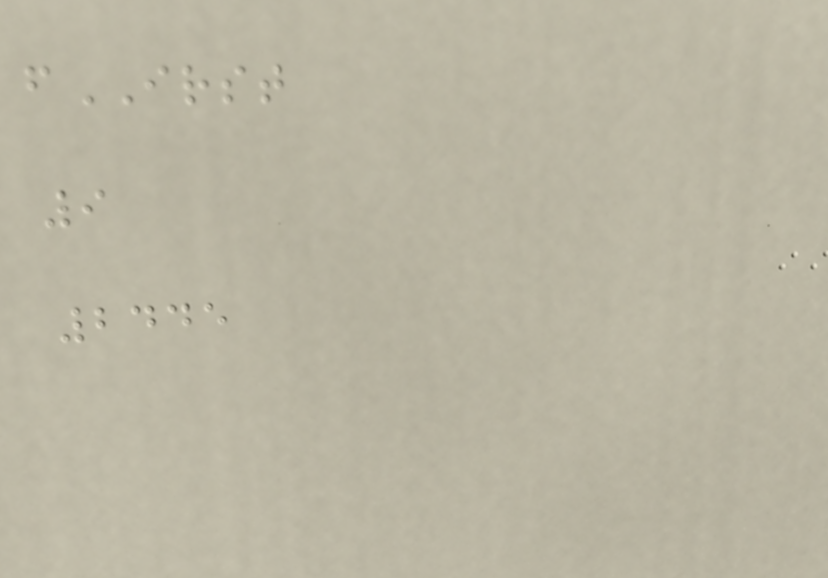fIRST
9
2445
